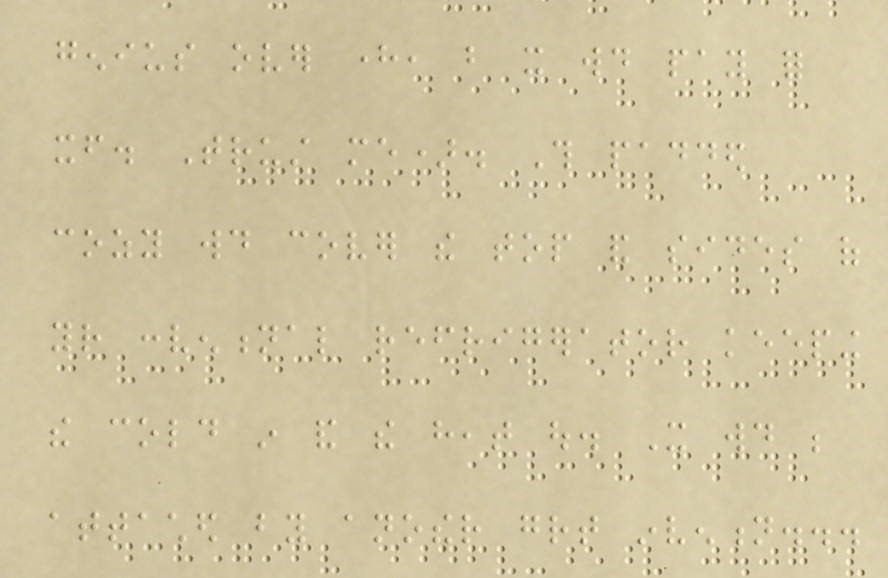genius over here, but it would pay for
itself. Trust me). This padded
cozy would cover the top and sides of
your conventional refrigerator keeping
the cold in and the heat out. It would be
attached by another great invention...
